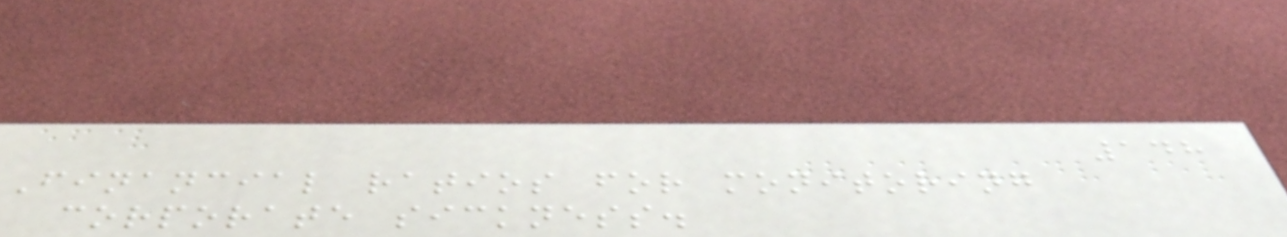148
Financial ratios for monitoring
corporate sickness.
